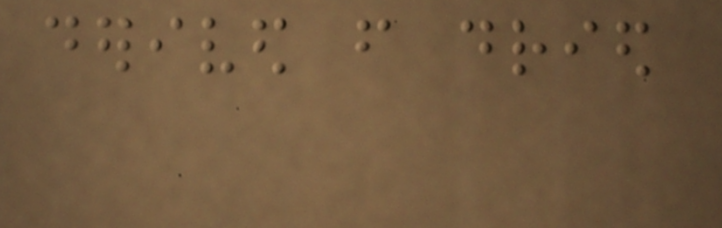derived from dried
